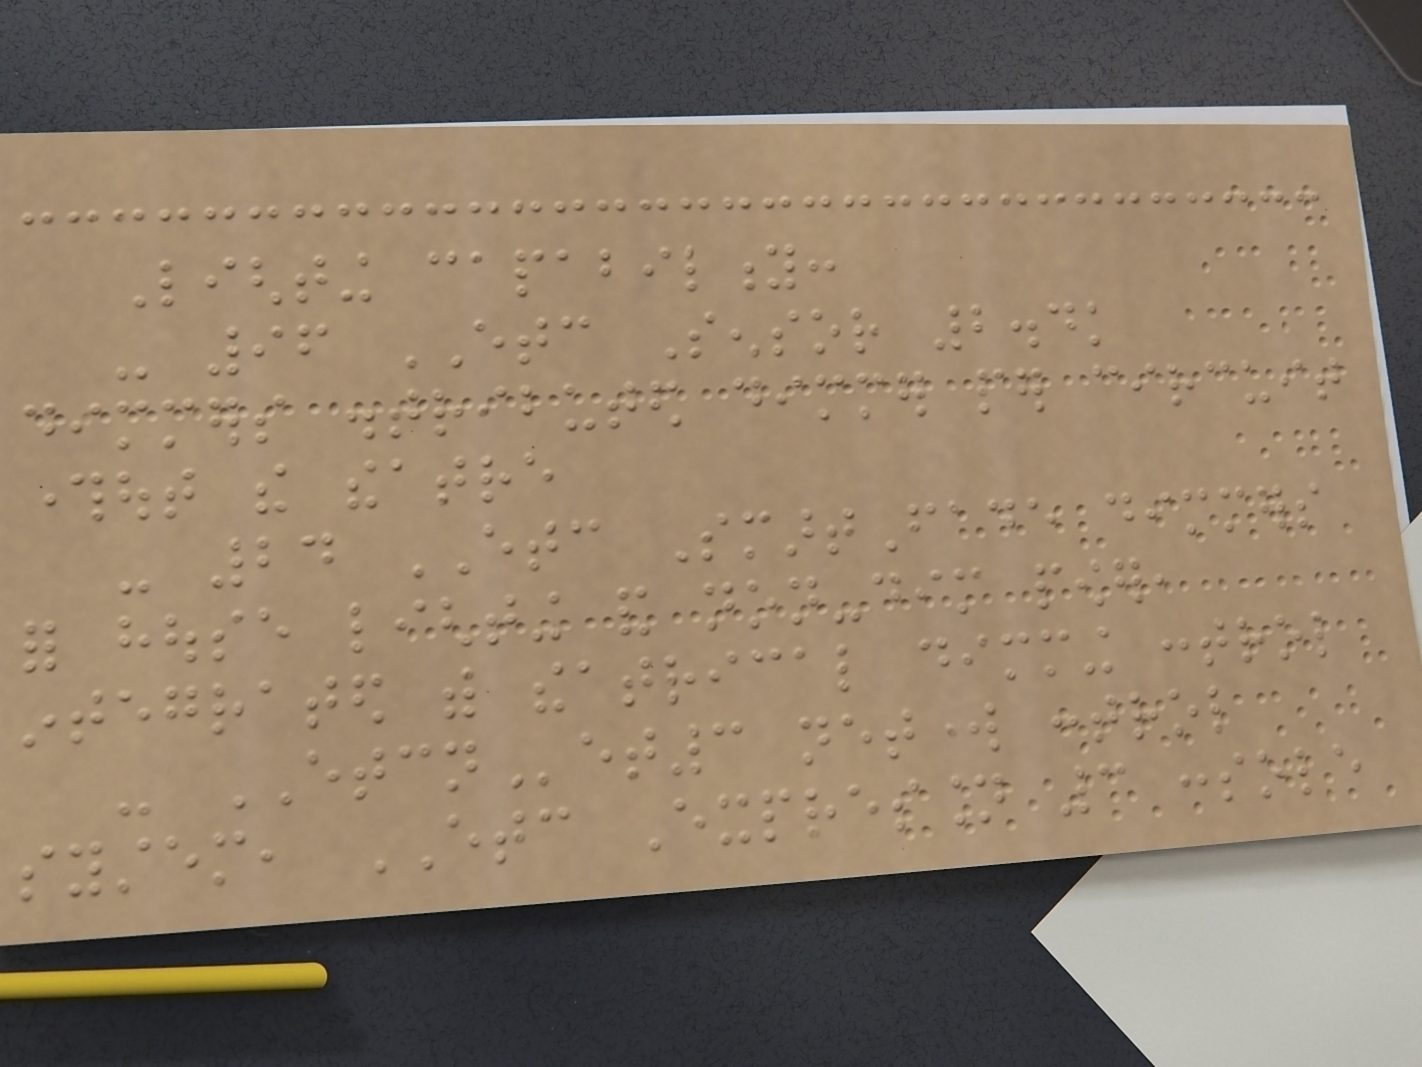Lighting capability:
- 96 ETC Sensor 2.4k
dimmers distributed dimmer per circuit
throughout the theatre
- 24 ETC SmartFade dimmers
for house lighting and non-dim power,
integrated with theatrical dimming control
- ETCNet3 network control
system, ETC Expression 3 console
